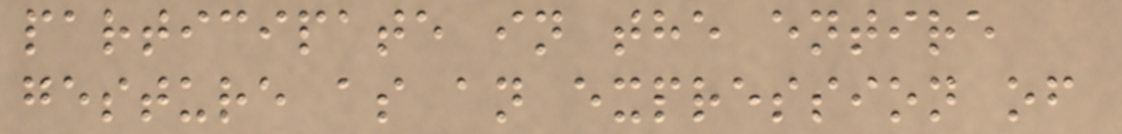participate in the entire
gesture as an expression of
